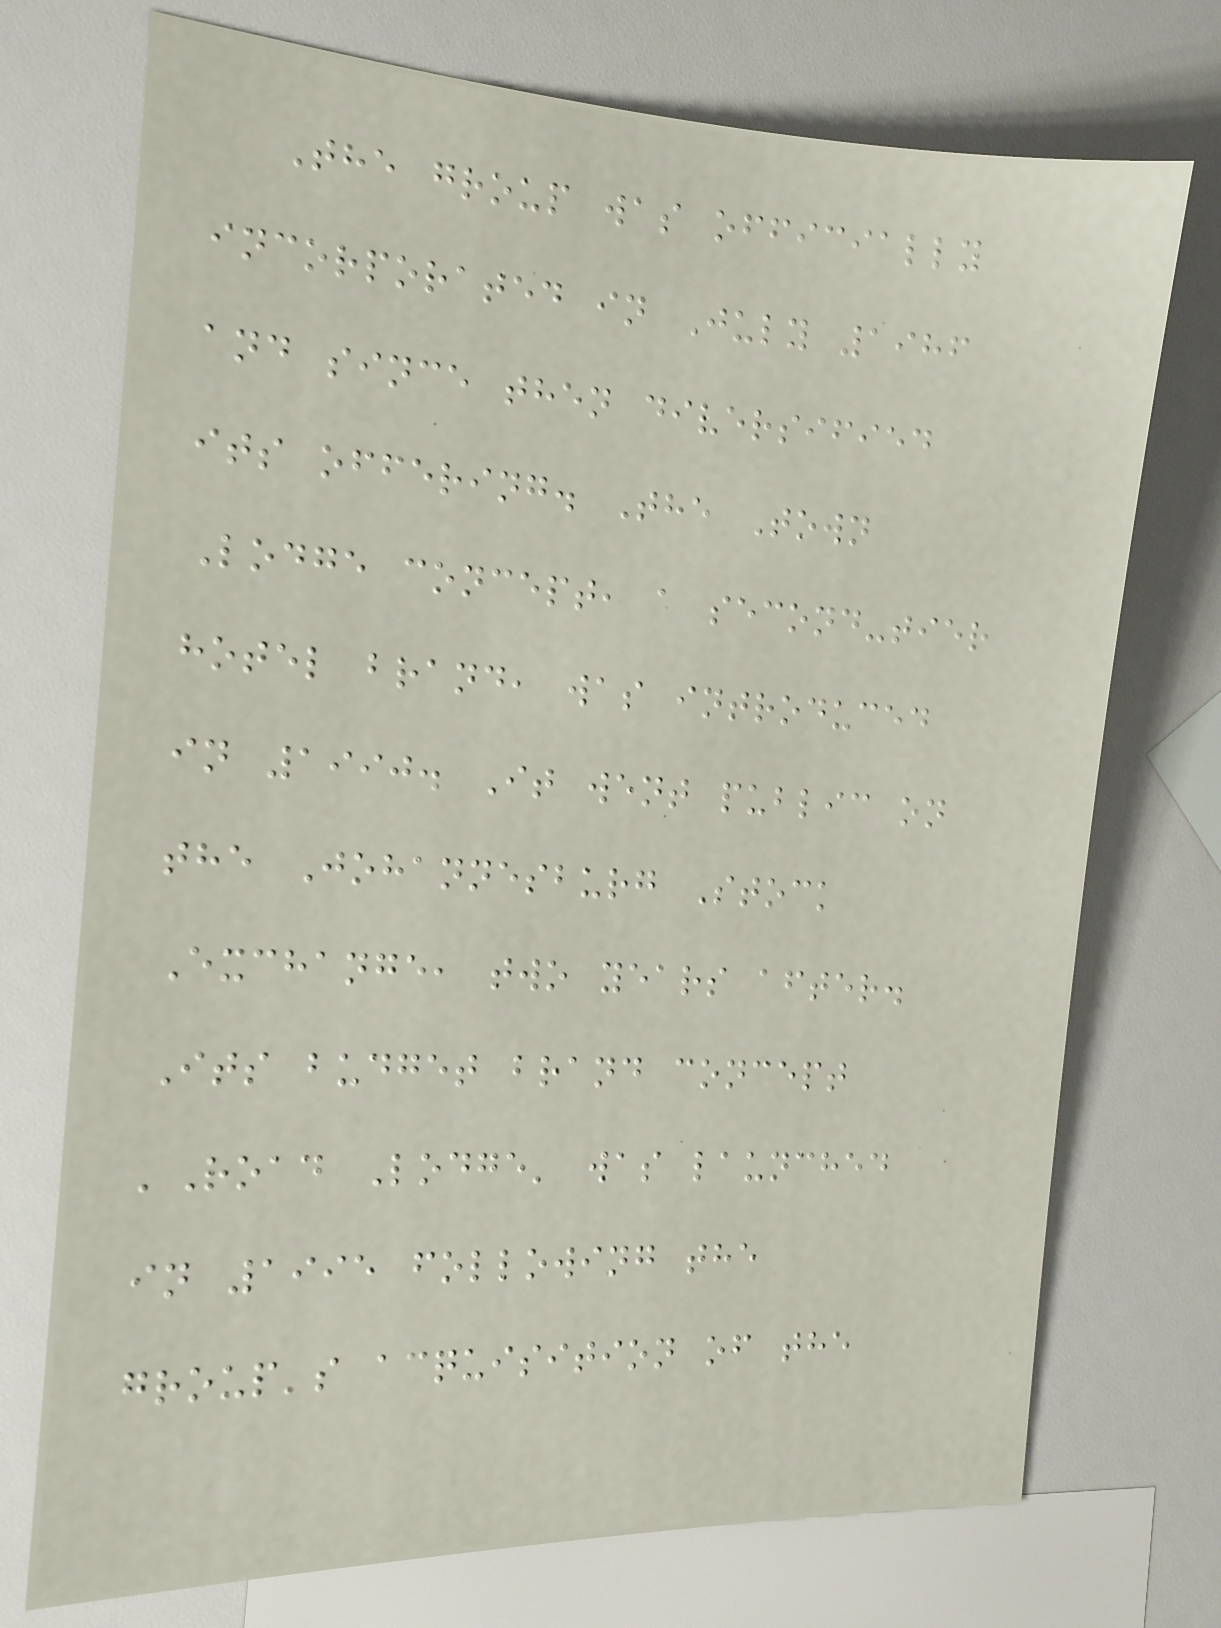The group was officially
incorporated in July 1986
and since then diversified
its offering. The Town
Lodge concept, a second-tier
hotel brand, was introduced
in 1990. It went public on
the Johannesburg Stock
Exchange, two years after.
Its budget brand concept
'Road Lodge' was launched
in 1995 following the
group's acquisition of the
